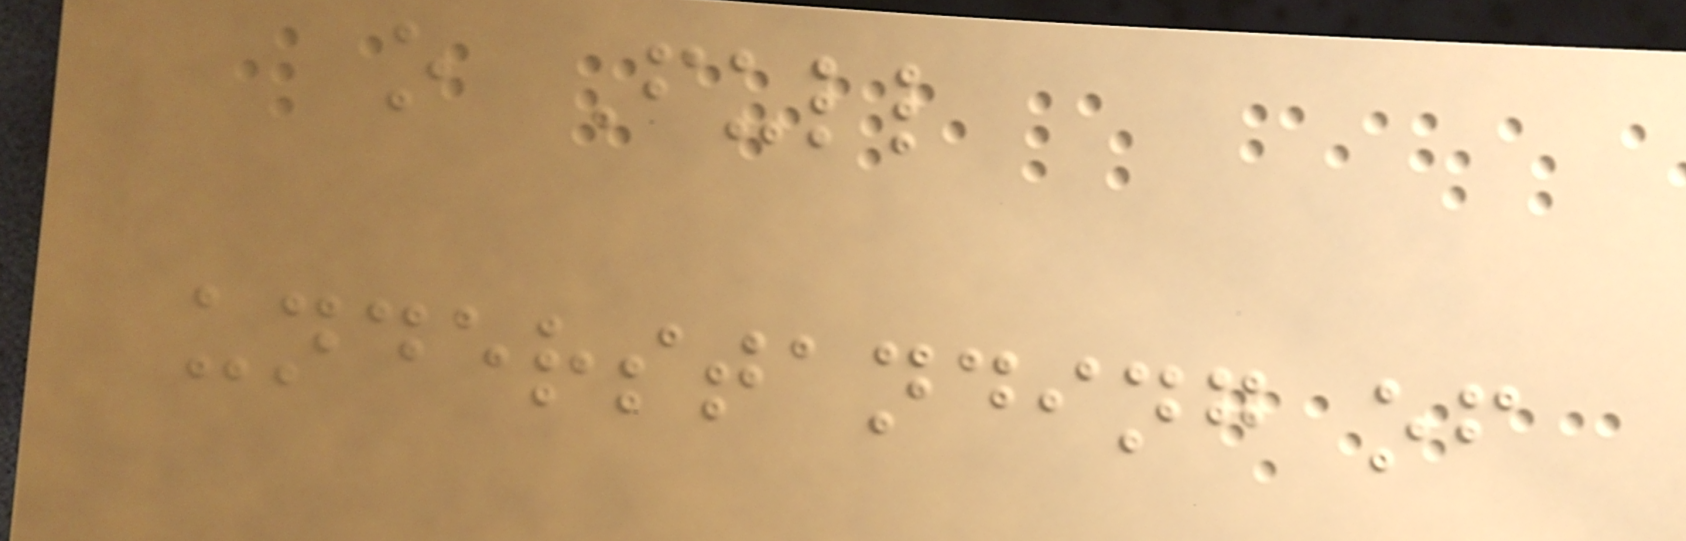o Full
understanding of
